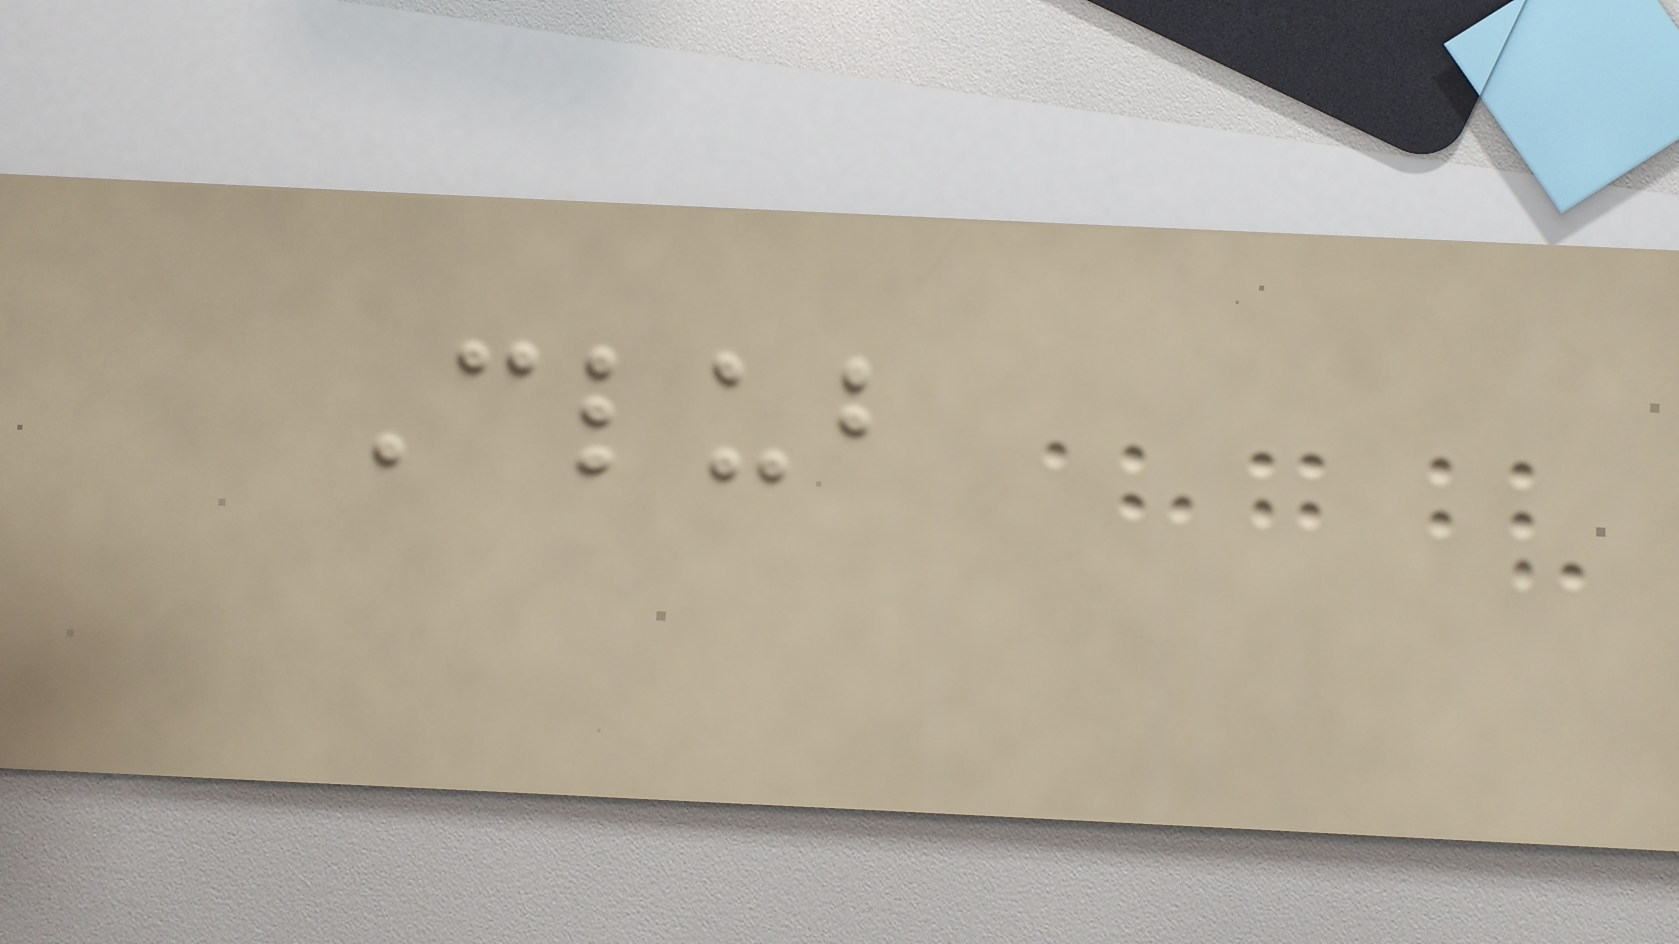Club
